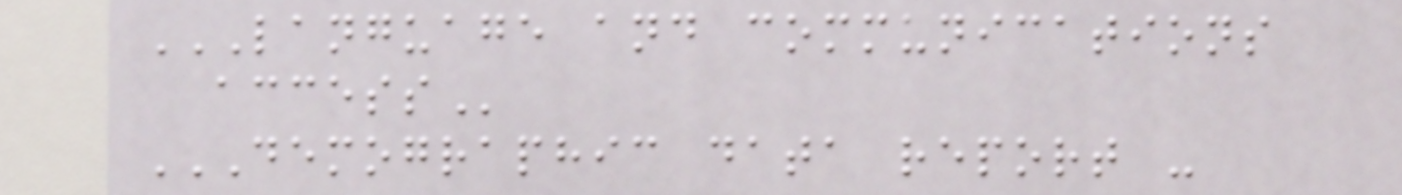LANGUAGE AND COMMUNICATIONS
ACCESS
DEMOGRAPHIC DATA REPORT -
